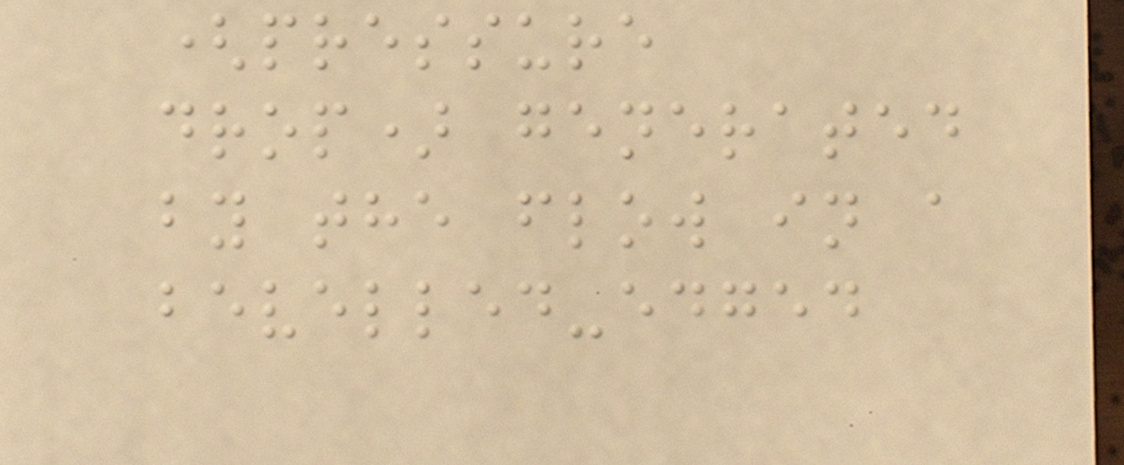(pressure
drop) generated
by the flow in a
bevelled-edged
